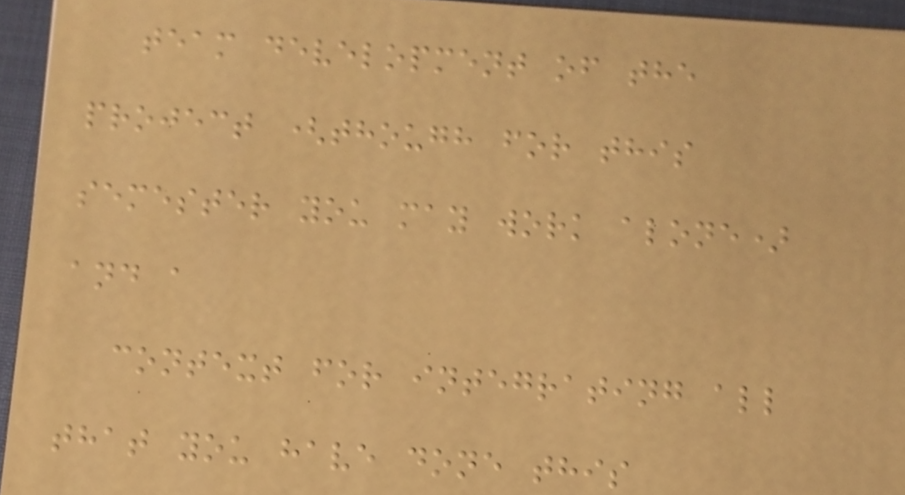team development of the
project (though for this
semester you may work alone)
and a
context for integrating all
that you have done this
